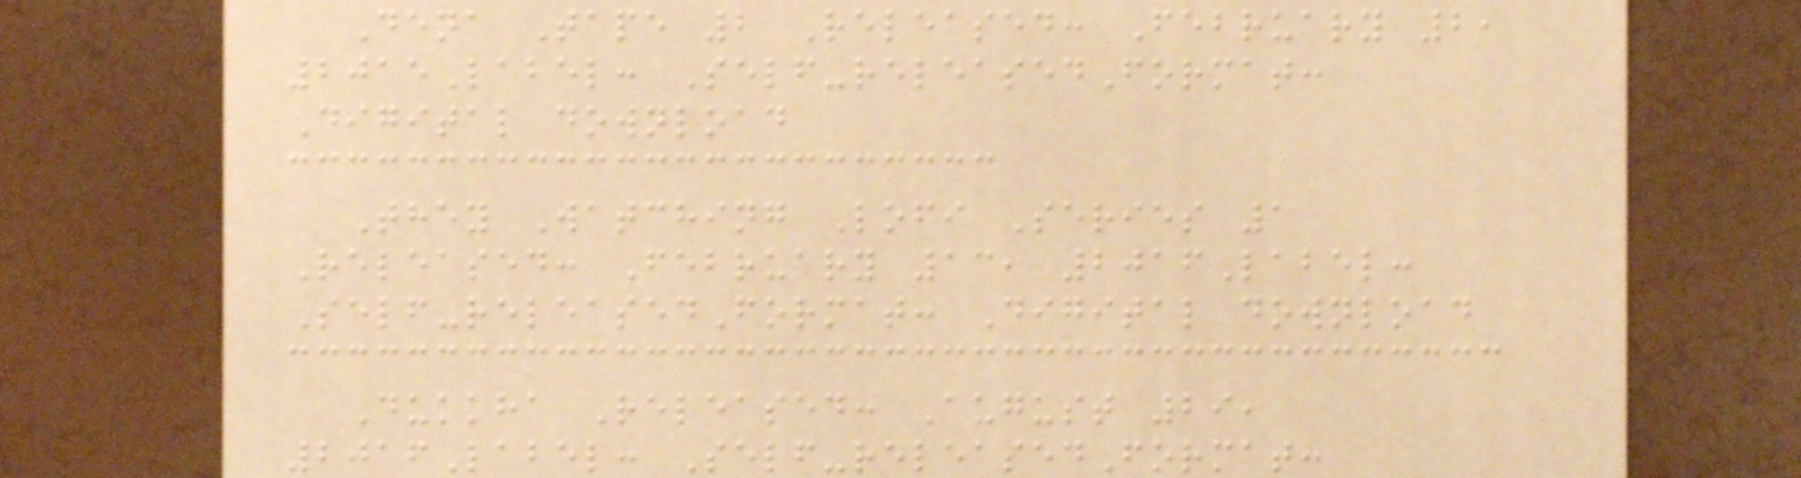Dena Tape 2 Released: February 2,
2015Label: Self-releasedFormat:
Digital download
They Watching Lofi Series 1
Released: February 13, 2016Label:
Self-releasedFormat: Digital download
Dukkha Released: August 29,
2016Label: Self-releasedFormat:
